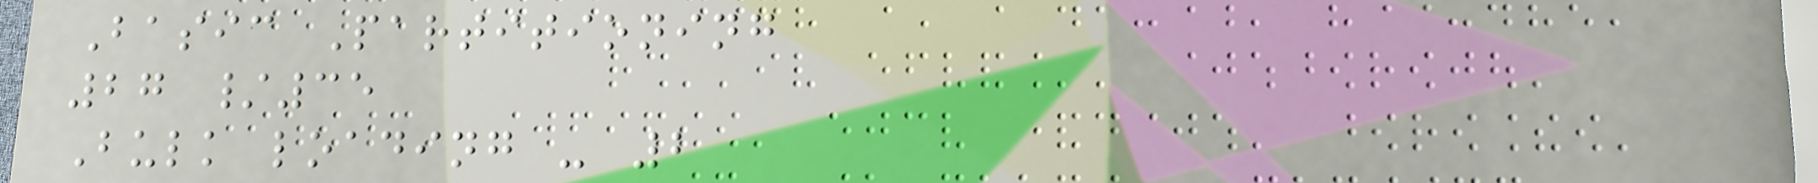Basic Partitioning
27 /35
Bulk loading - 2
